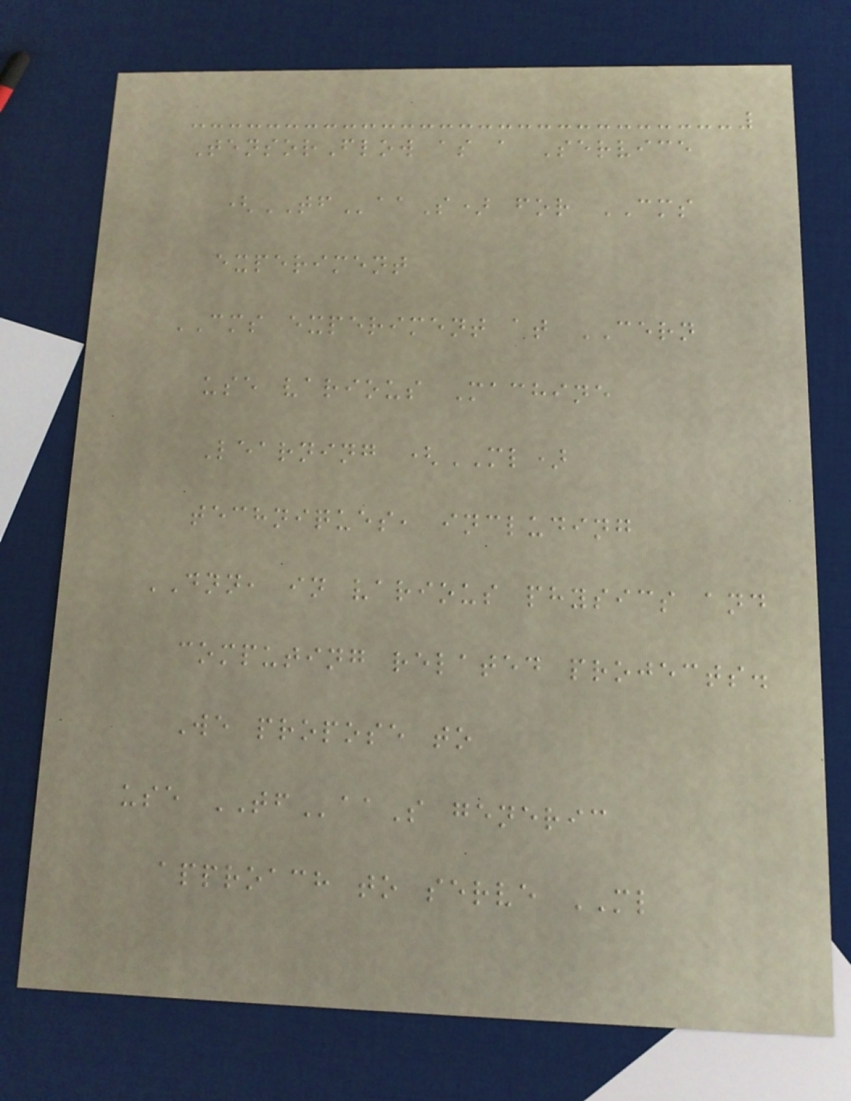TensorFlow as a Service
(TFaaS) for CMS
experiment
CMS experiment at CERN
use various Machine
Learning (ML)
techniques, including
DNN, in various physics and
computing related projects.
We propose to
use TFaaS generic
approach to serve ML
